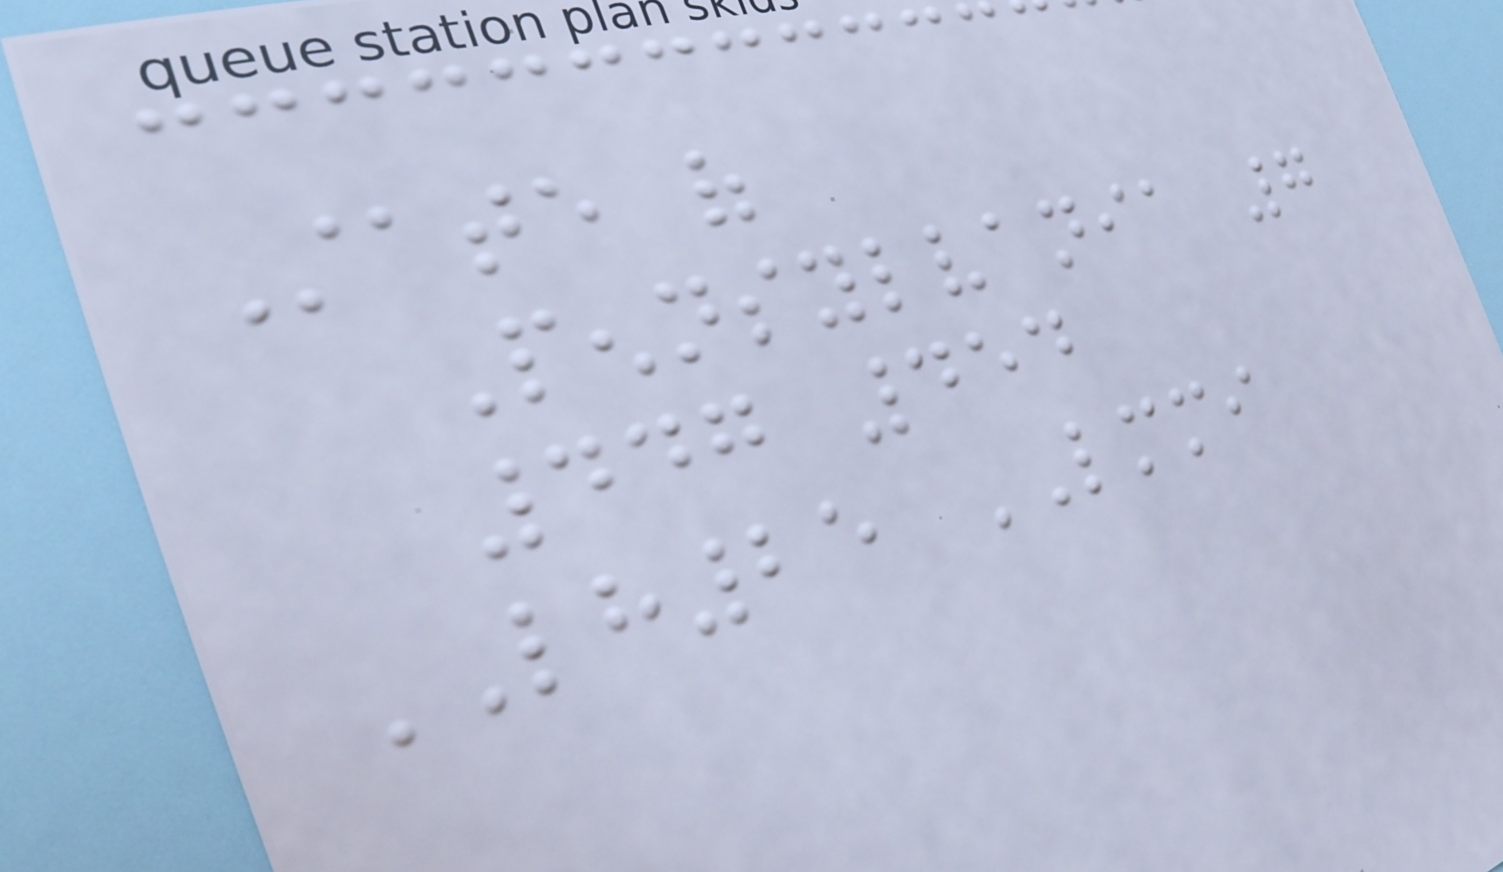State of
Pennsylvania 7
447 454
LH25 LMMI
